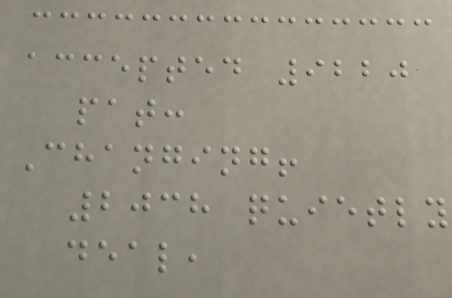accepted 9220
pat:
Changing!
2038 quietly
deal,
